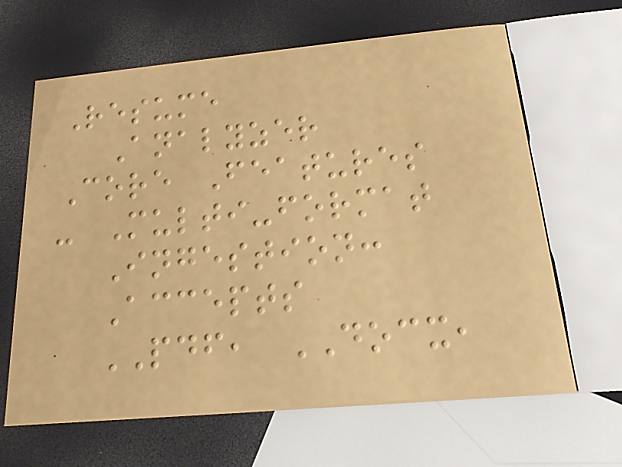Resume
Analyzer
Core Features
- Multi-format
Ingestion:
Accepts
PDF, DOCX,
